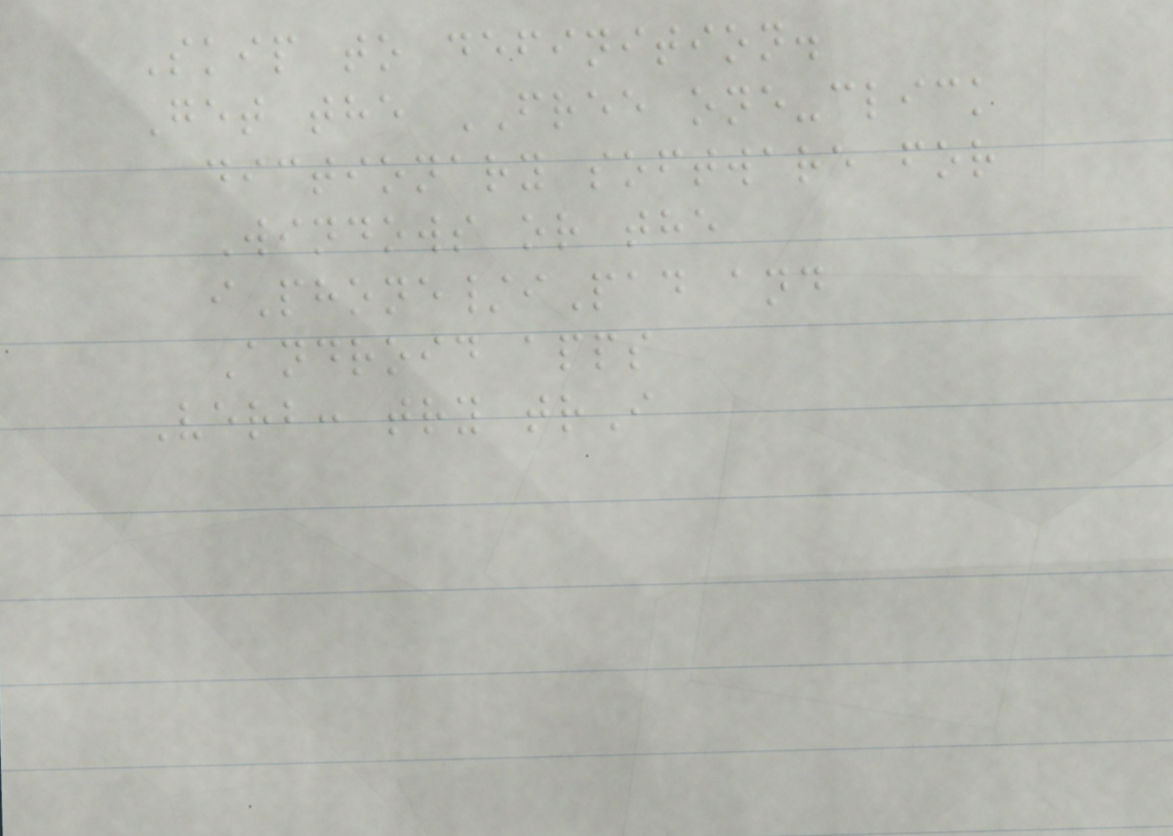Skip to definition.
Get the FREE one-click
dictionary software for
Windows or the
iPhone/iPad and
Android apps
Verb: try trI
